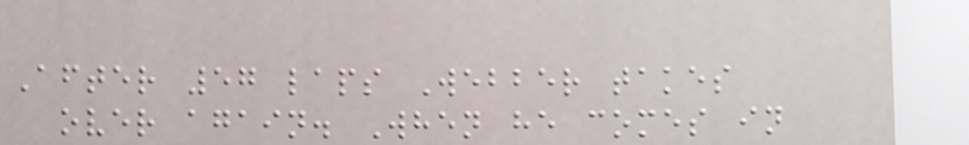After 57 laps Webber takes
over again. When he comes in
